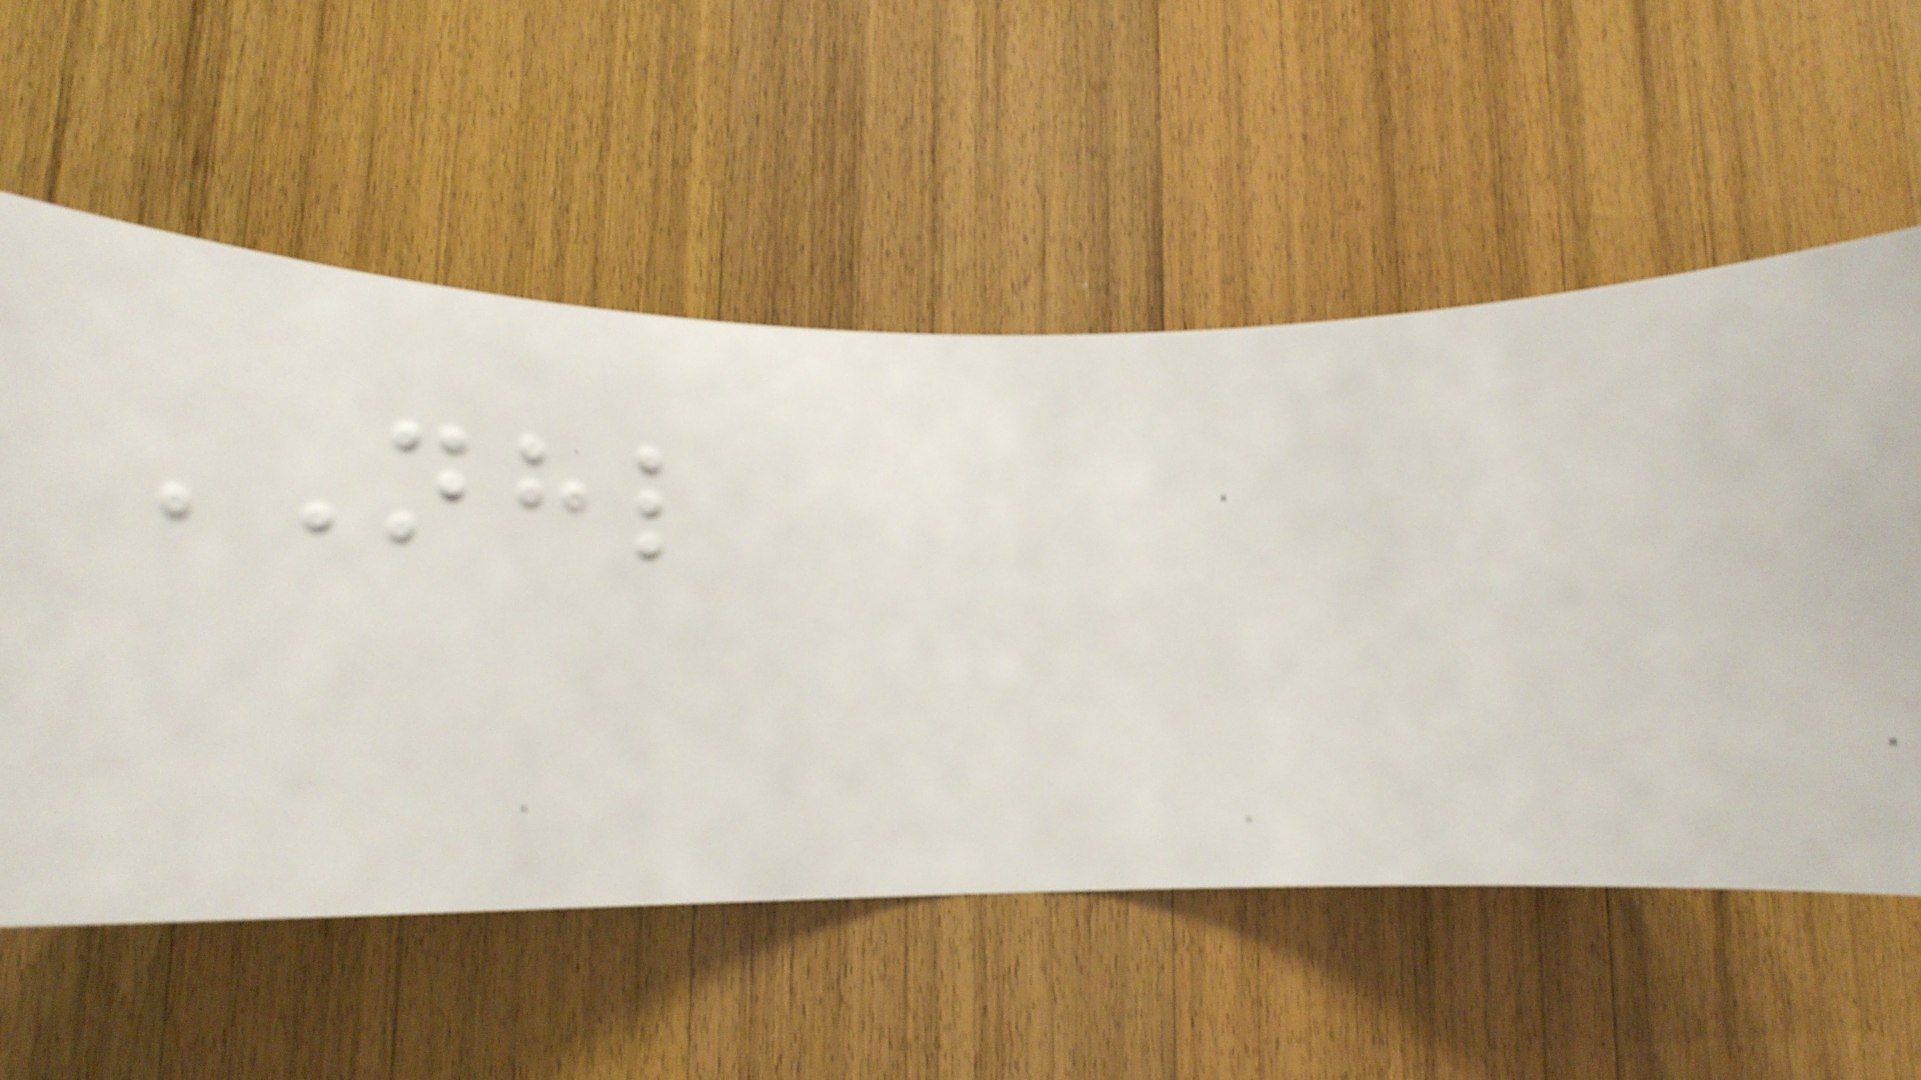NHL
